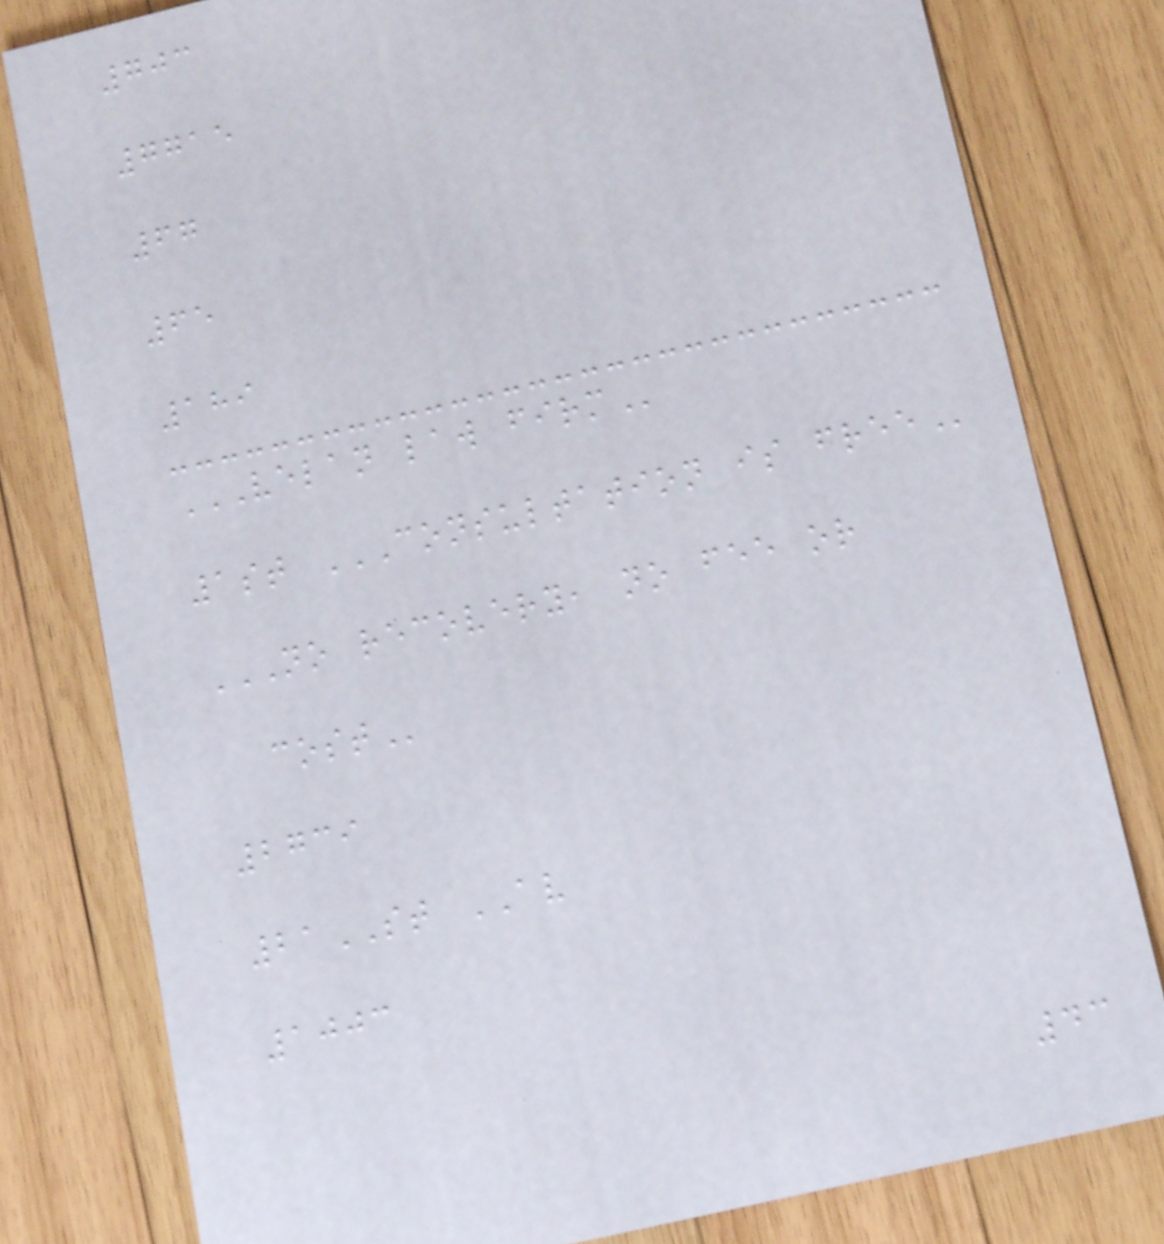703
7715
67
65
189
VELAN LAW FIRM
1st CONSULTATION IS FREE
NO RECOVERY, NO FEE OR
COST
2739
21ST AV
1003
43
